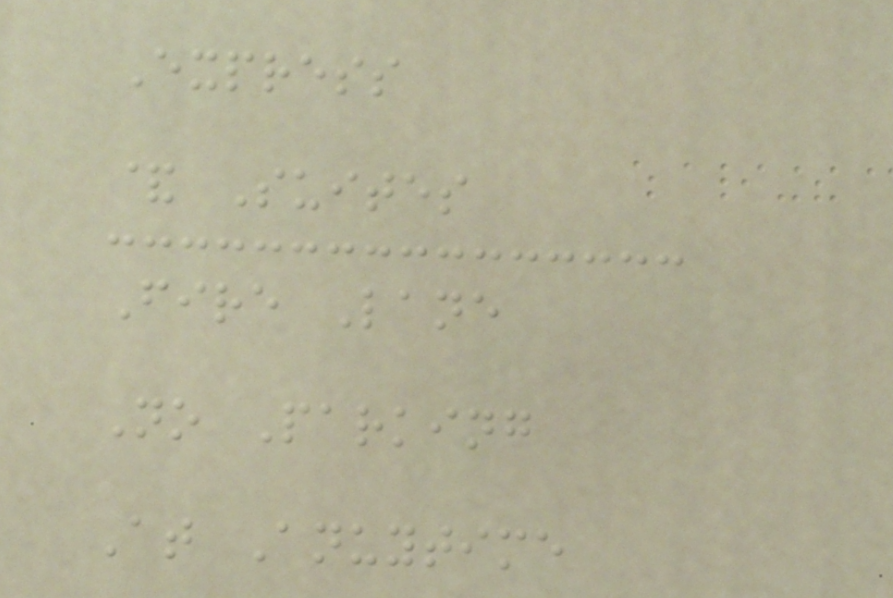Express
& Suites
Fire Lane
No Parking
At Anuytime
